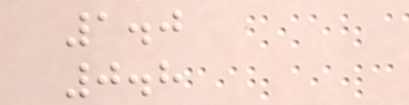1.0
0.8
